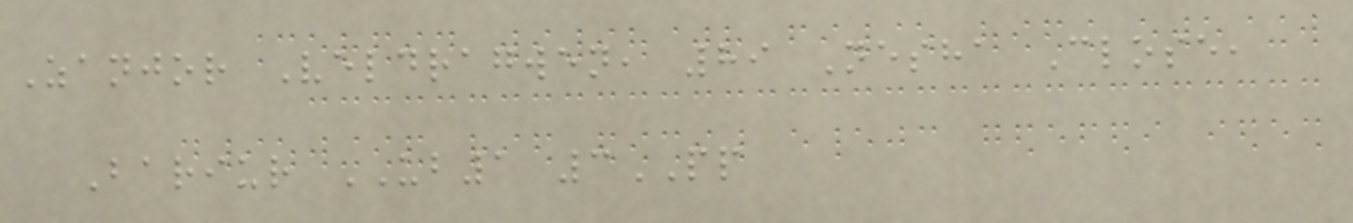Zanjor Veldragwen, 89 Nesha Close,
Bariur UB1 3PP
